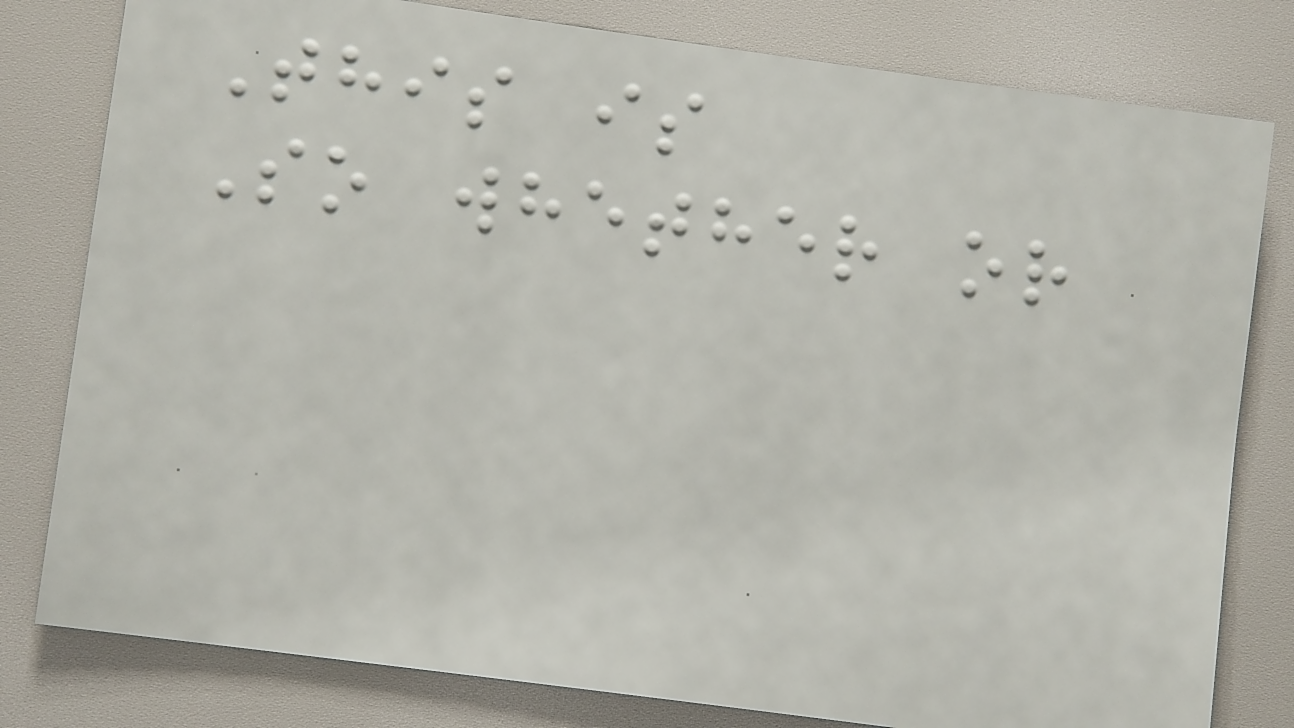This is
So whether or
